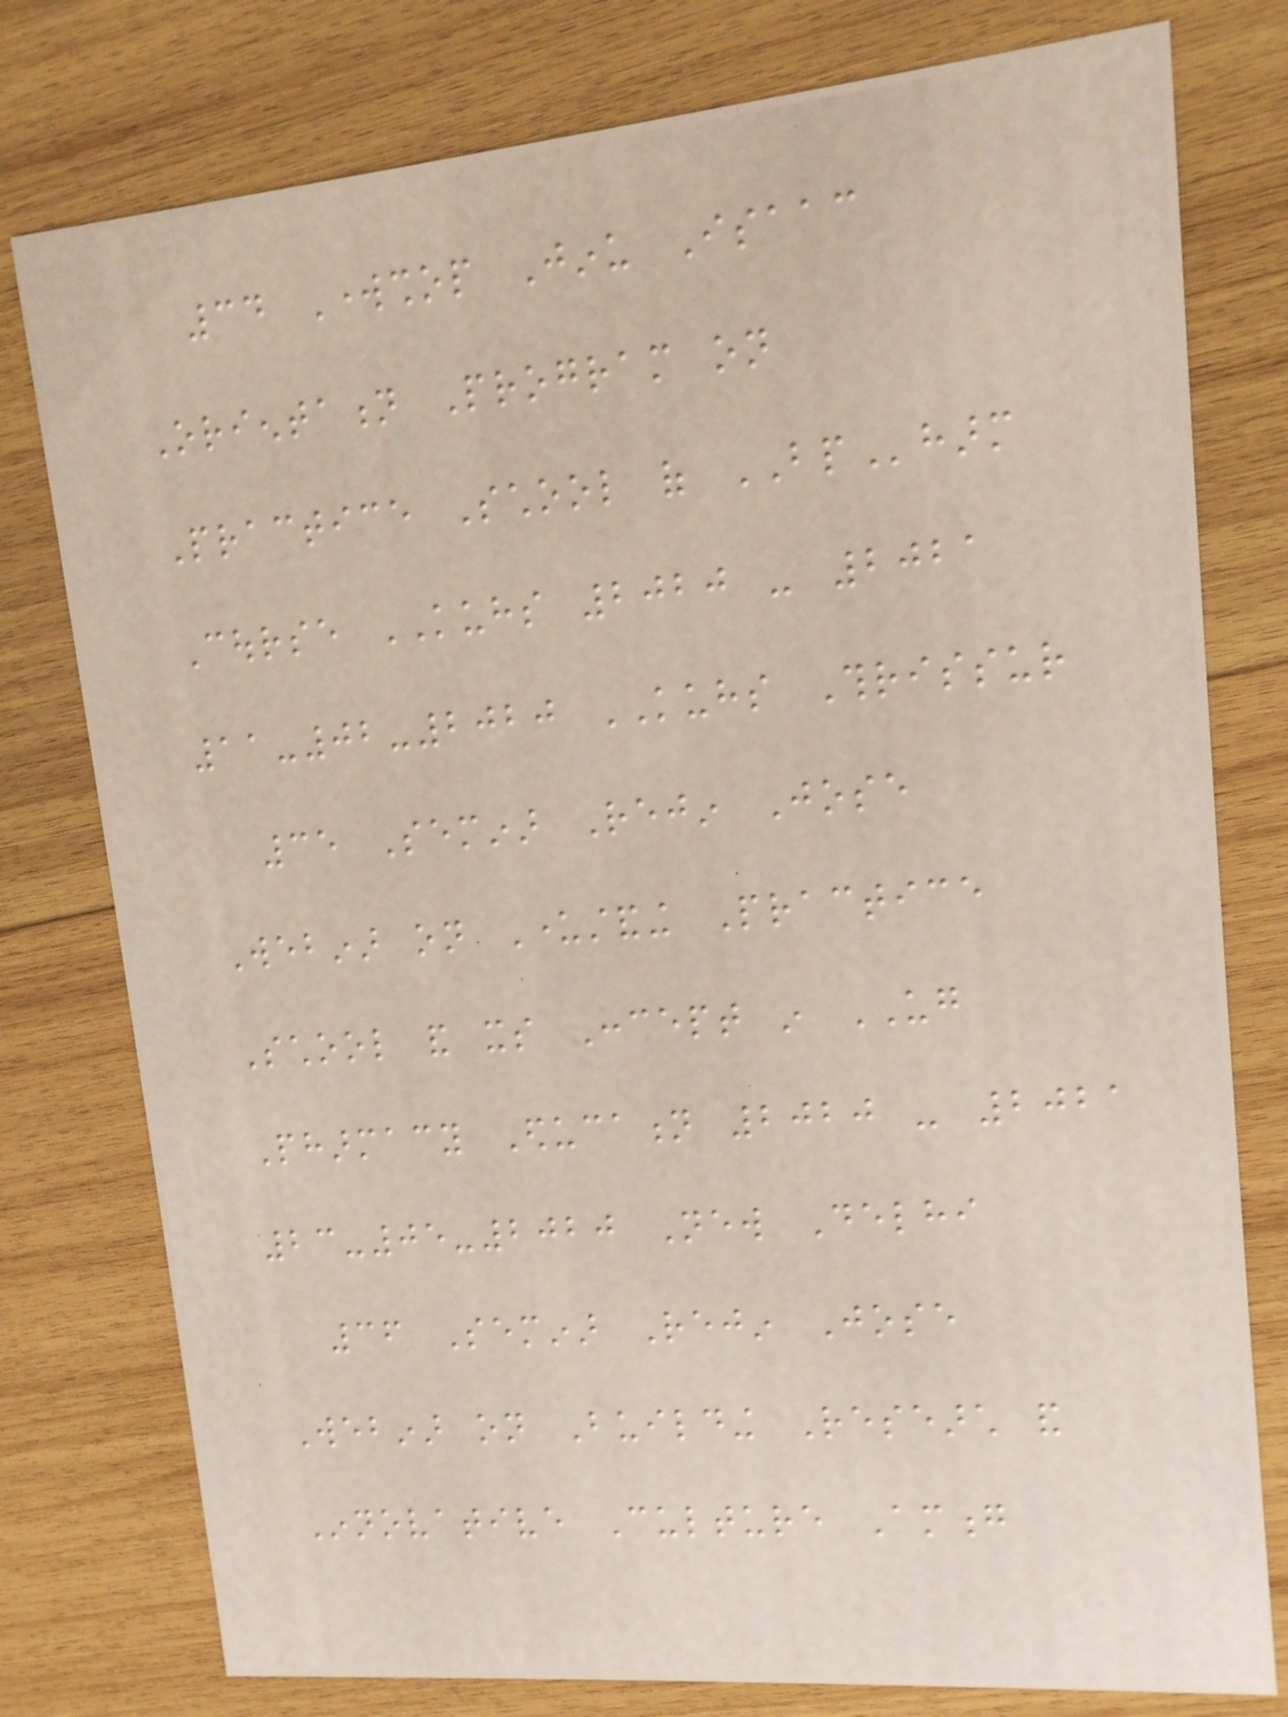34 Workshop Jinu Isaac
Orientation Program on
Practice School of BPharm
Course KUHS 2020 - 2021
11-02-2020 KUHS Thrissur
35 Seminar Rejin Jose
Webinar on Understanding Practice
School and its Concept in UG
Pharmacy Education 2020 - 2021
23-05-2020 New Delhi
36 Seminar Rejin Jose
Webinar on Building Research and
Innovative Culture Among
